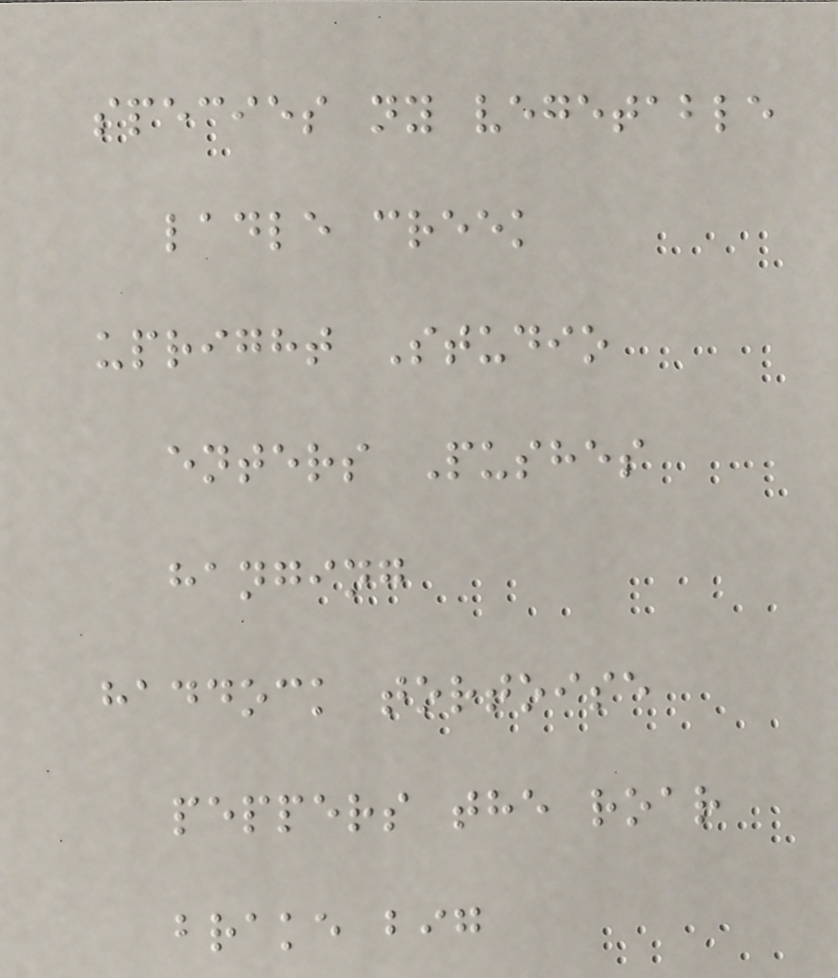species ny vegetable
ladle creek
upright Studio
enters Pushes
hanging
haddock tortoise
peppers the roar
brake big
